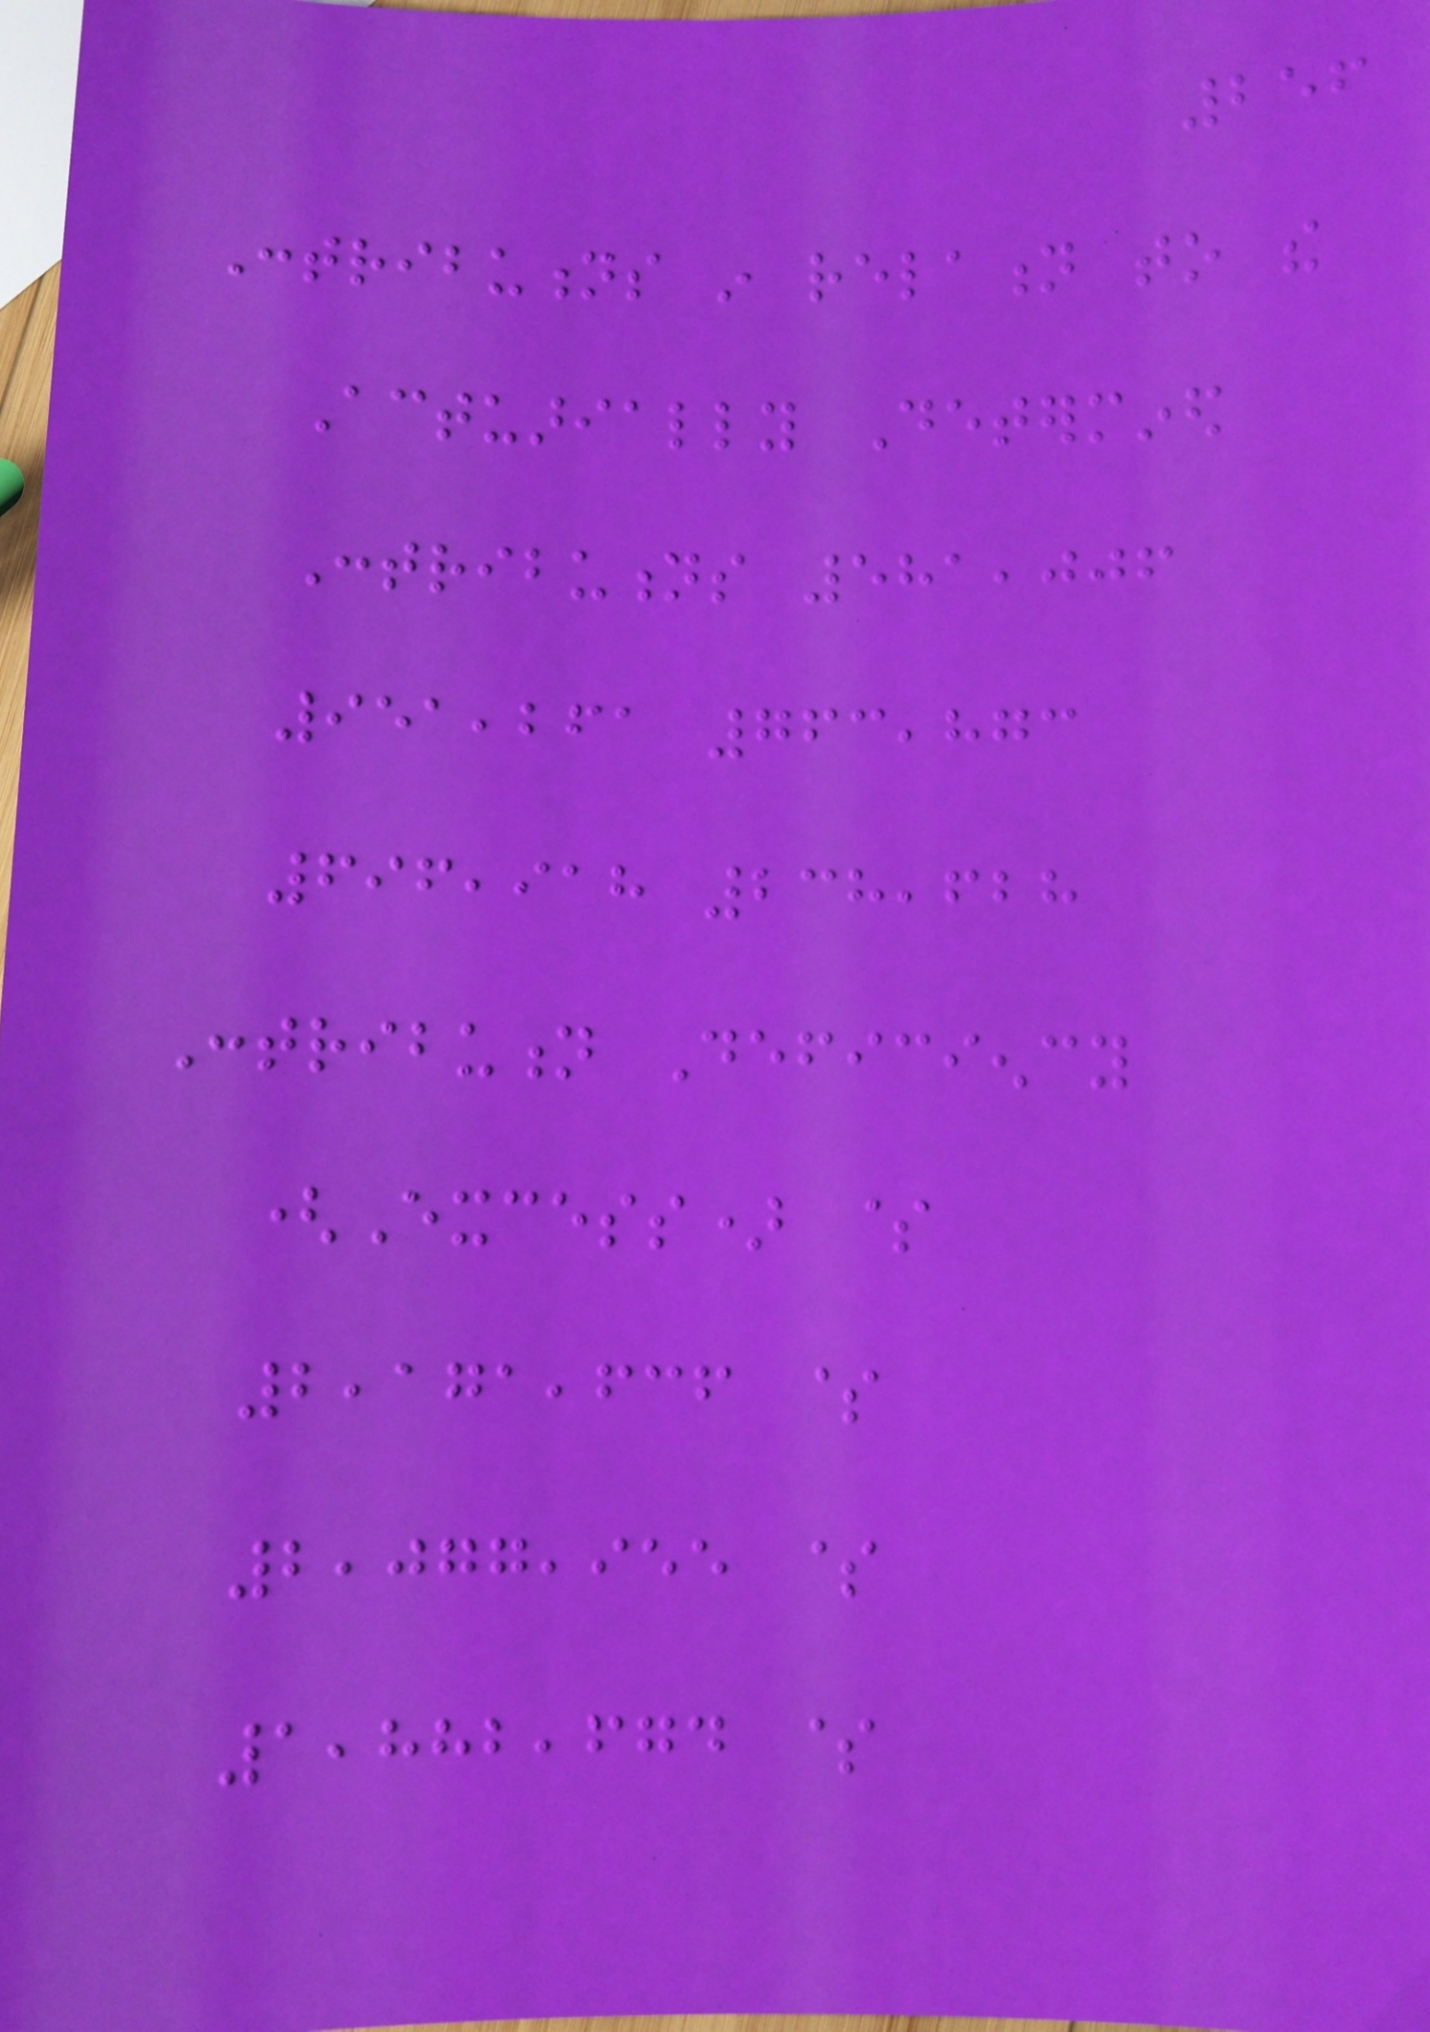256
Contributions in relation to the
Actuarially Determined
Contributions 581,006
951,261 763,873
696,918 238,628
Contribution Deficiency
(Excess) $
2,171,636 $
2,077,955 $
1,882,674 $
